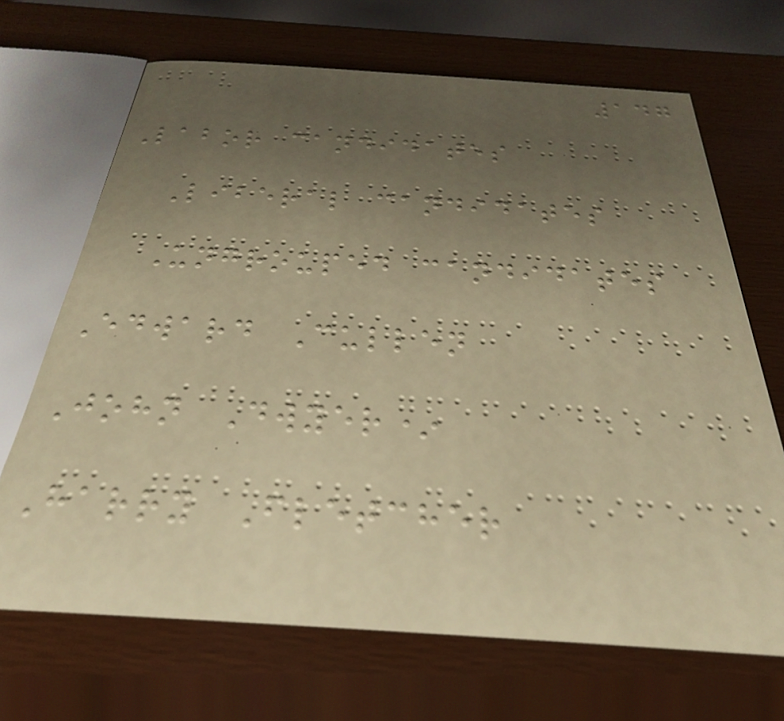147
Labor candidates
Liberal candidates
Ungrouped candidates
Edward Cullen
John Dwyer*
Harry Fletcher
